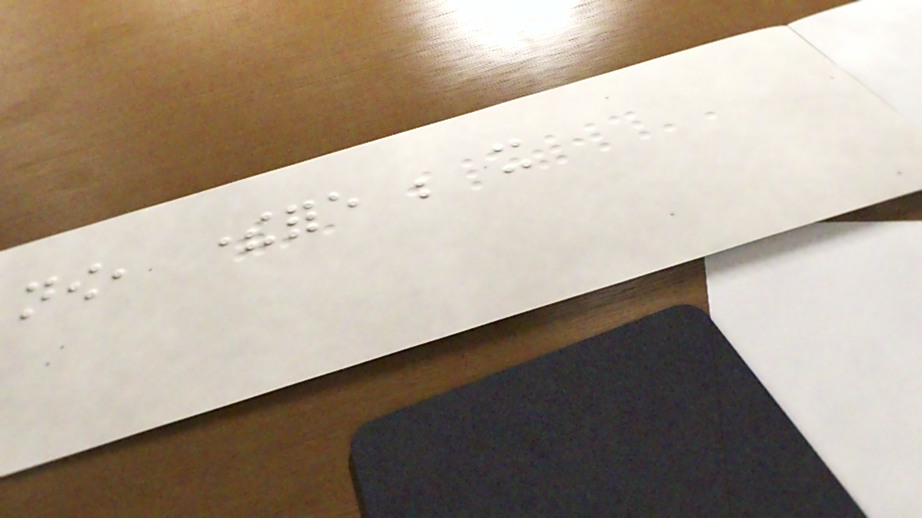now, therefore be it
